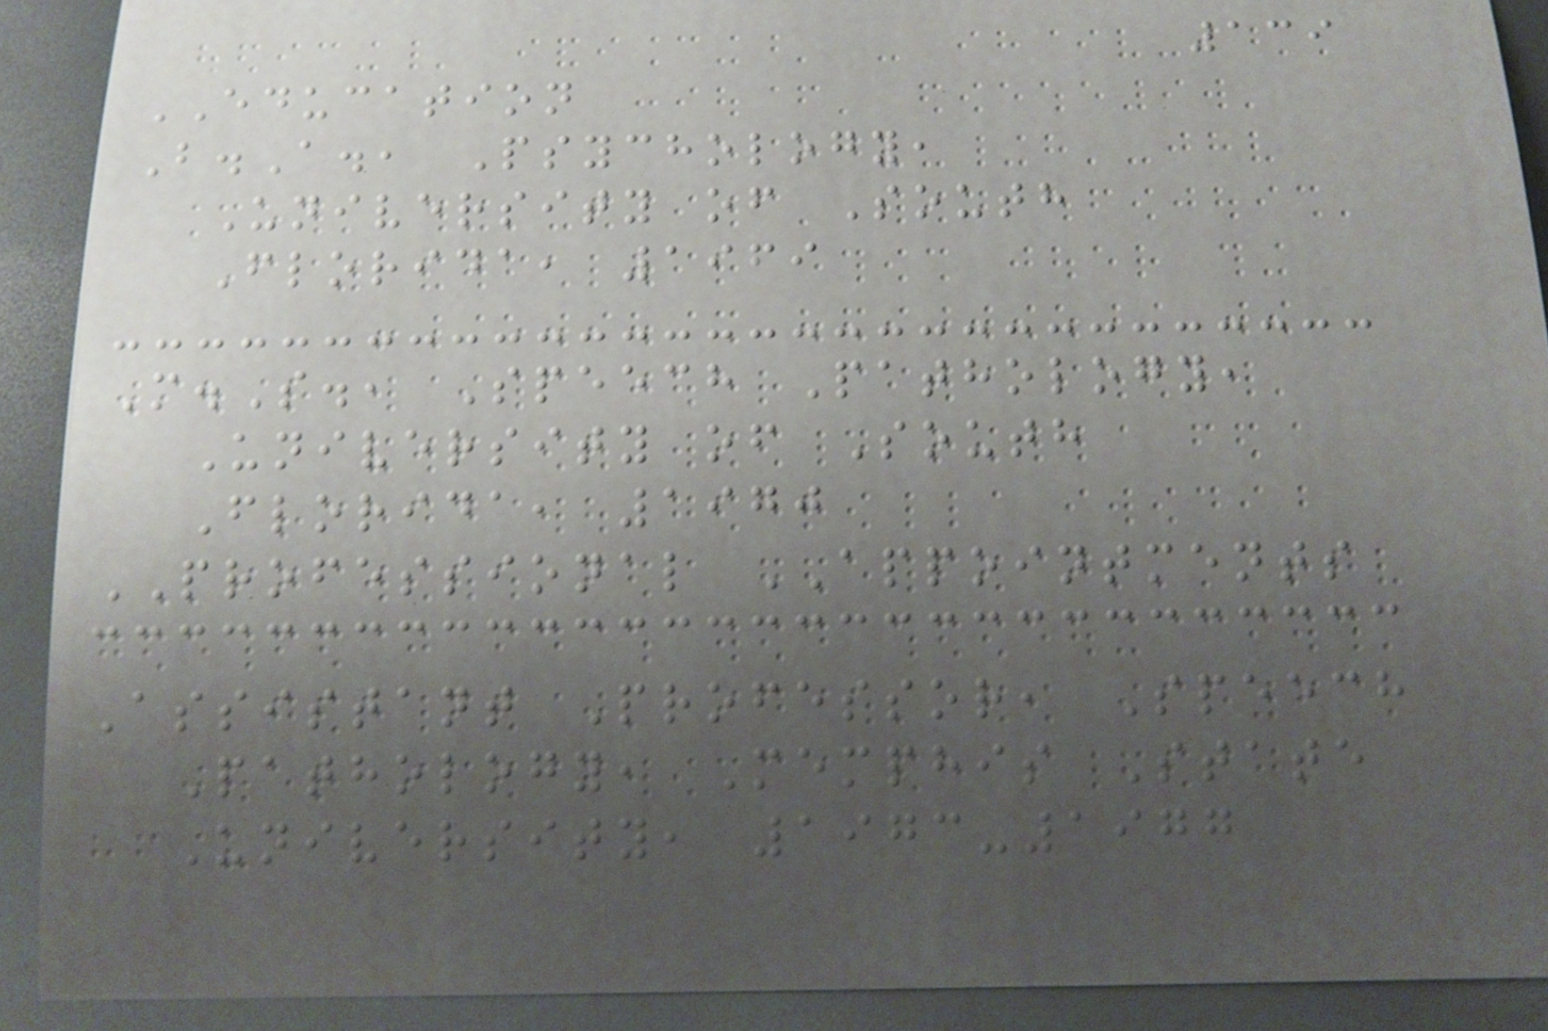139
EDUCATION
B.A., Psychology,
University of South
Florida, 1969
M.S., Speech Pathology,
University of South
Florida, 1970
PROFESSIONAL APPOINTMENTS
Assistant Professor, Speech
Pathology, Memphis State
University, 1973-1977
